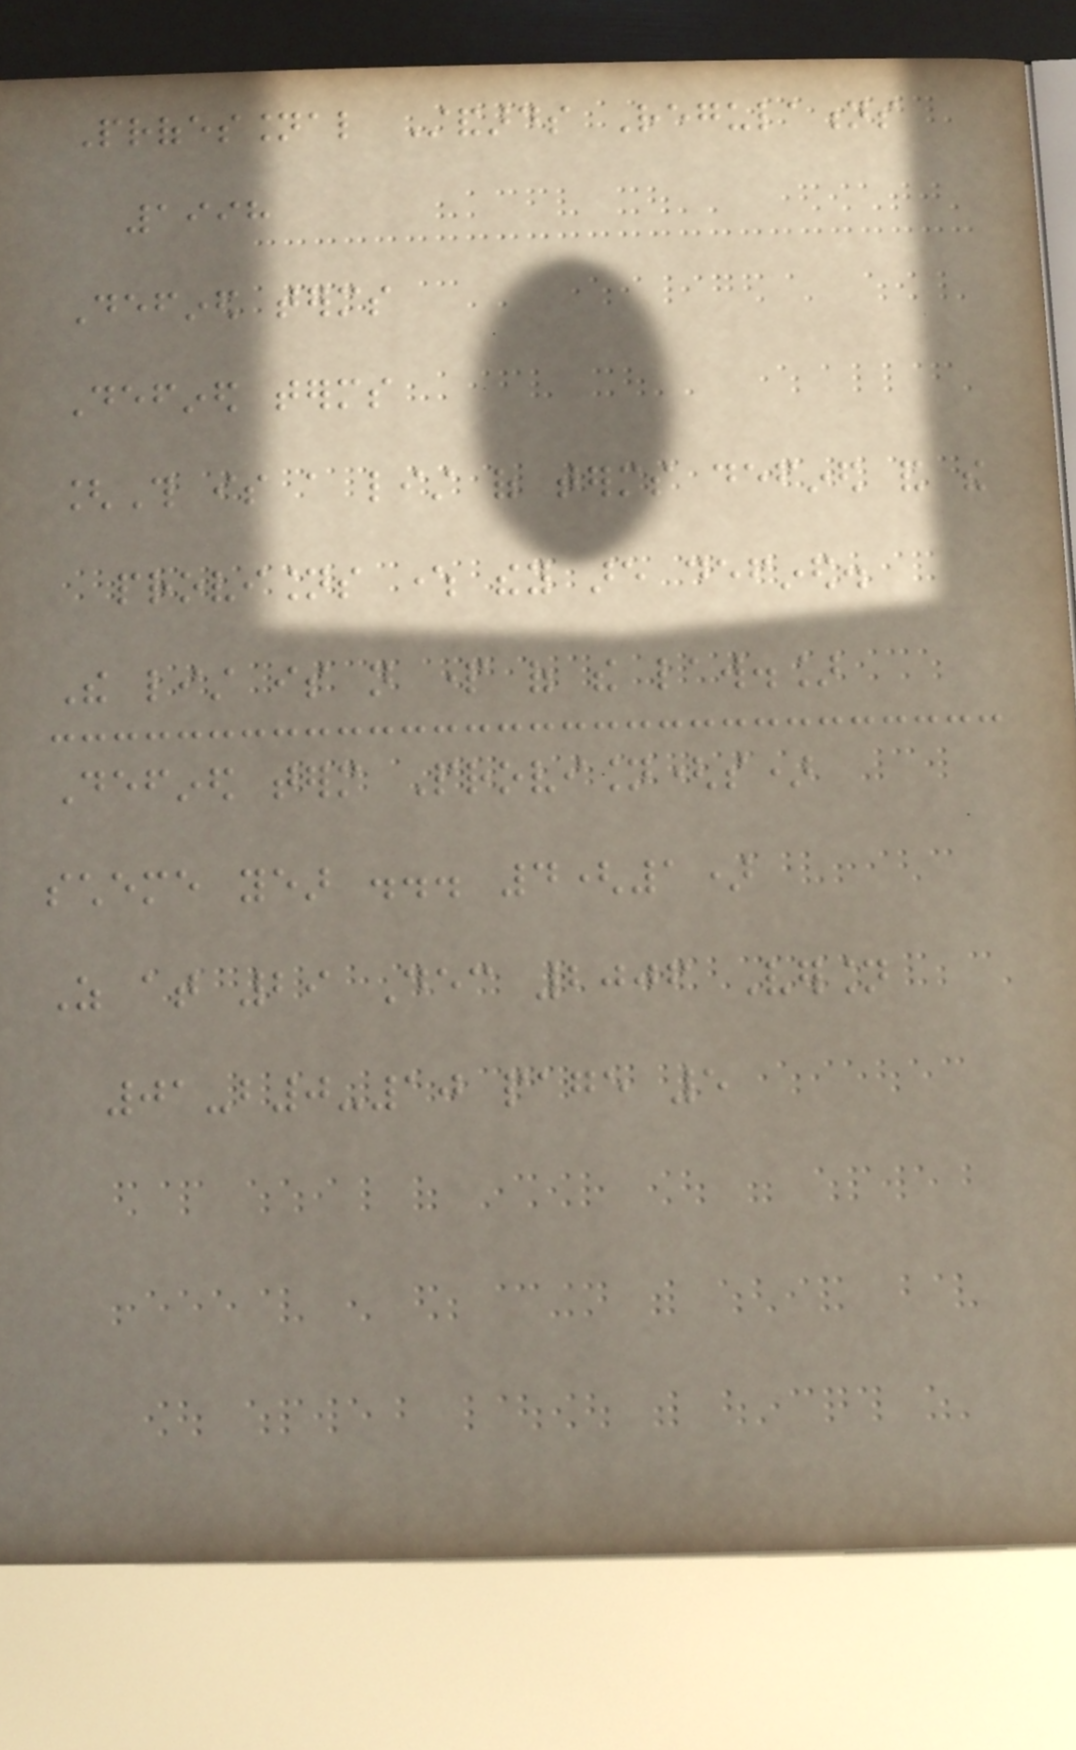Professional Standards Regulations
1998
Defined terms
Defined terms
[This is a list of terms defined and the
provisions where they are defined.
The list is not part of the law.]
Defined term Provision(s)
scheme year ... 4(1)
As at 29 Dec 2006 Version
01-b0-10 page 5
